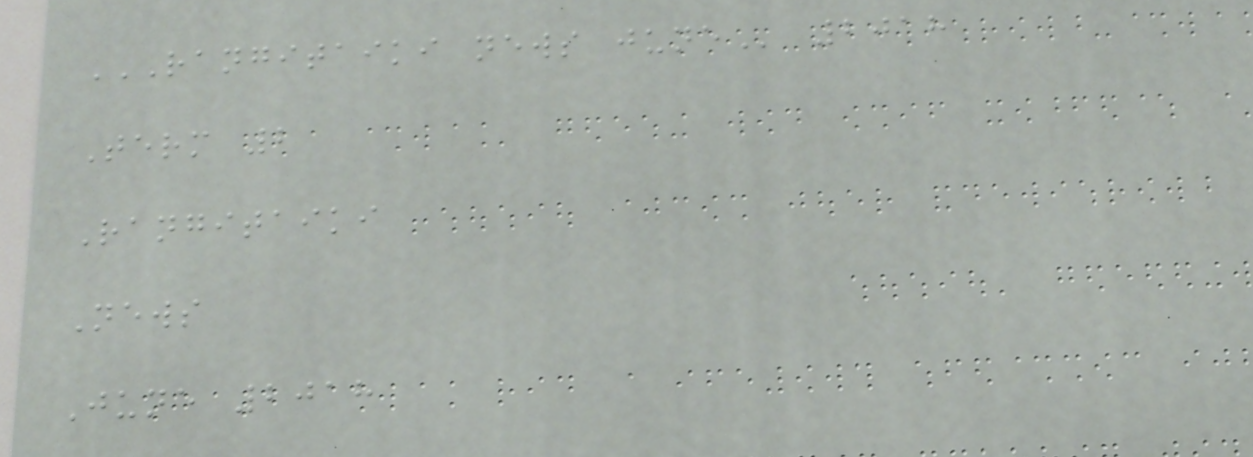RANGITAIKI NEWS JUNE 2018
Term 2
Rangitaiki
News
June 2018
